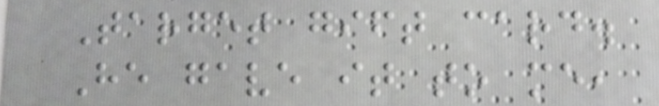Target gift card.
He gave it to me,
